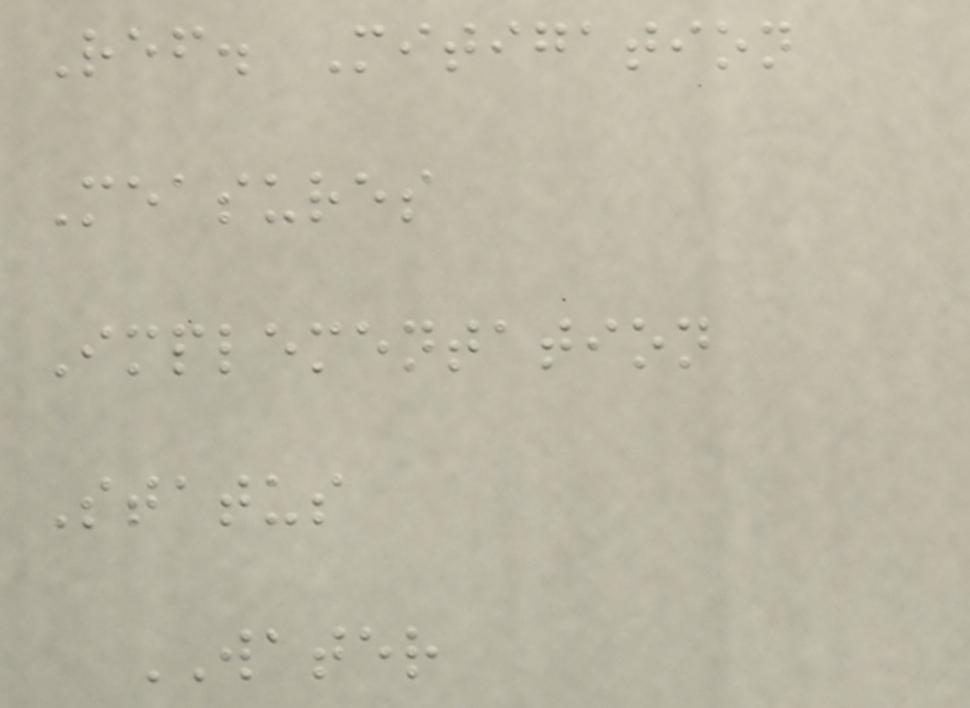Ref. Mitigation
Measures
Implementation
Status
WATER
